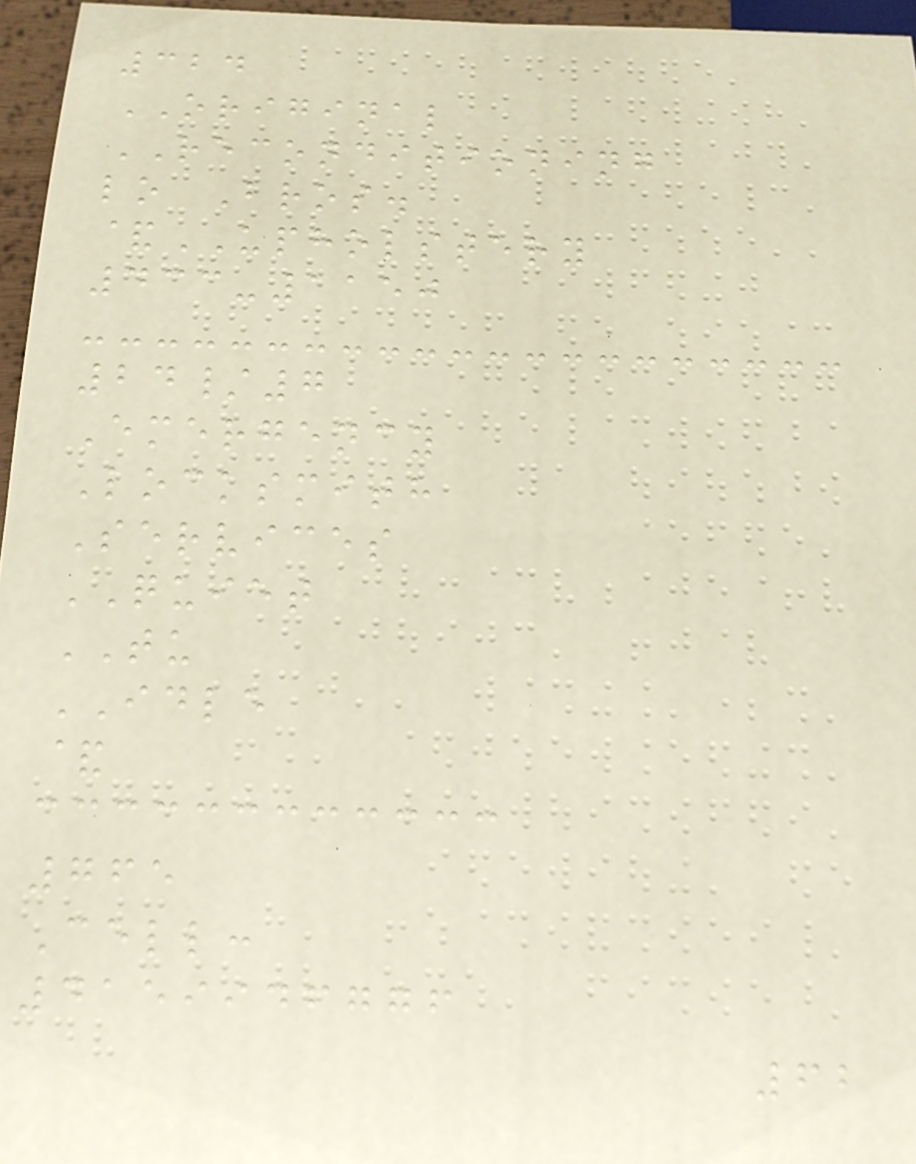324
ORIGINAL
RECONDITIONING
lo Bros.
&UPHOLSTERY
433-1150
24/7
Emergency
Locksmith
Services
QUIET
TU
IDLE
&
765
Cell:
4159946776
62
